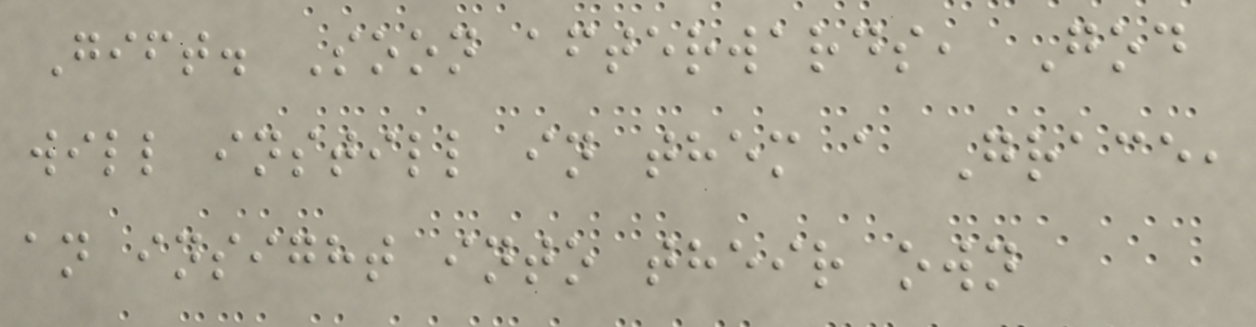Gift. Soon afterwards, God
will instill in them a Grace,
an insight into their own
